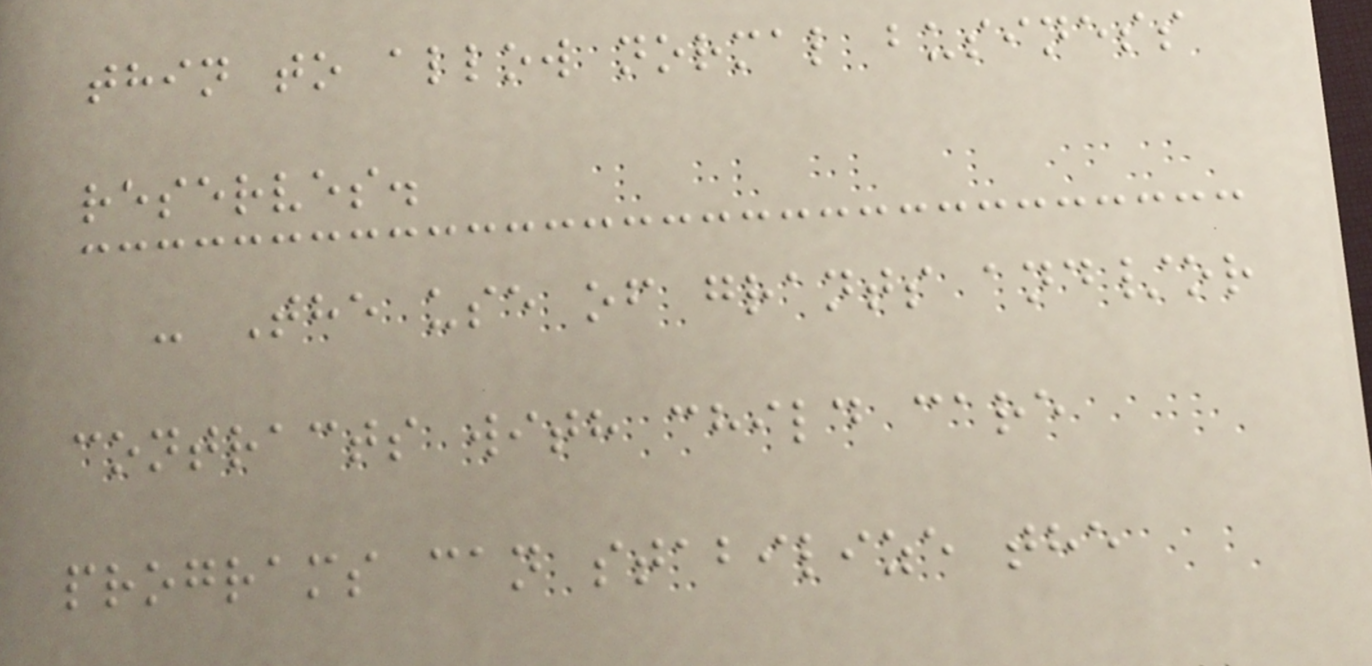thin to allow normal business
reserves.
- The use of grants and/or
contracts with child care
programs can stabilize the
